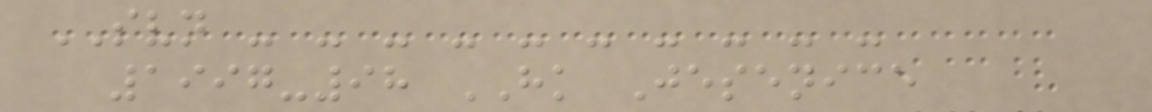SVN - - - - - - - - - -
1997-98 HK Jesenice
